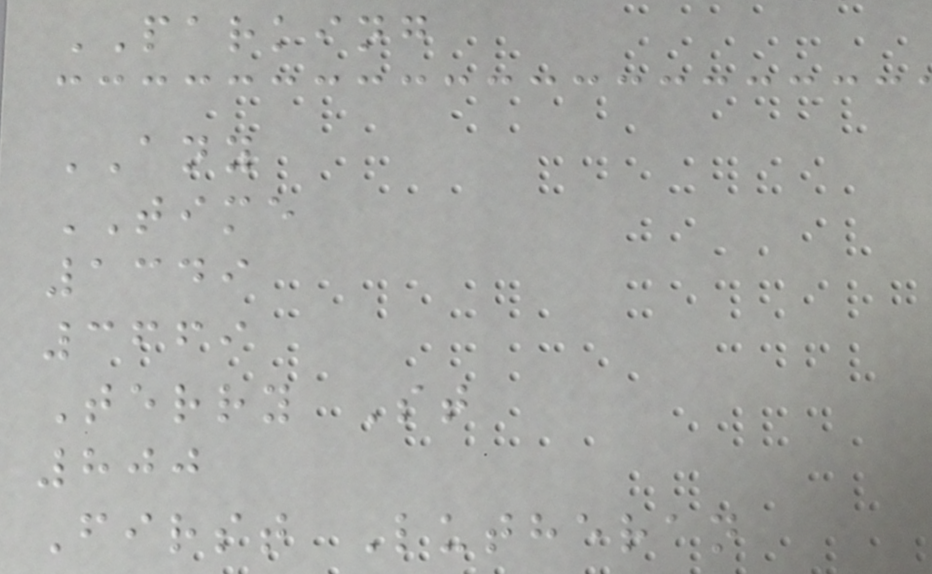PARKING
ANY
TIME
1349
3669
Terry St
800
First Lutheran
